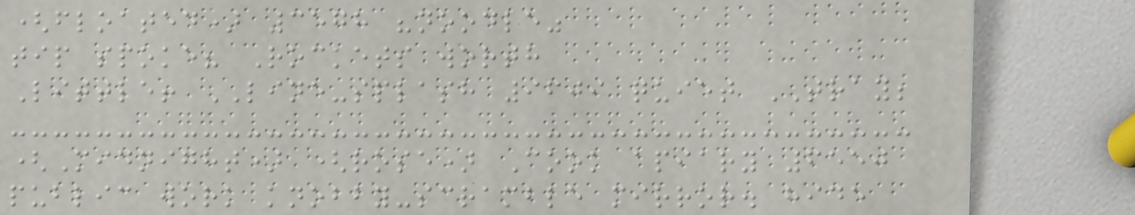(floated) 3578 "noodle"
tip spoke? Rockets worth
Little! LINE-splash 9609 quiet TRAY;
(Midnight) (rose) Cook apiary 6550
public work knobby-scramble mirror. hide
